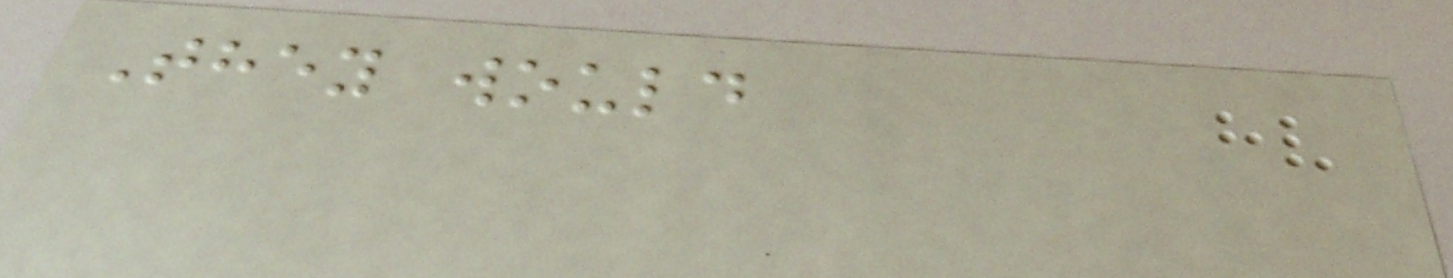They would
